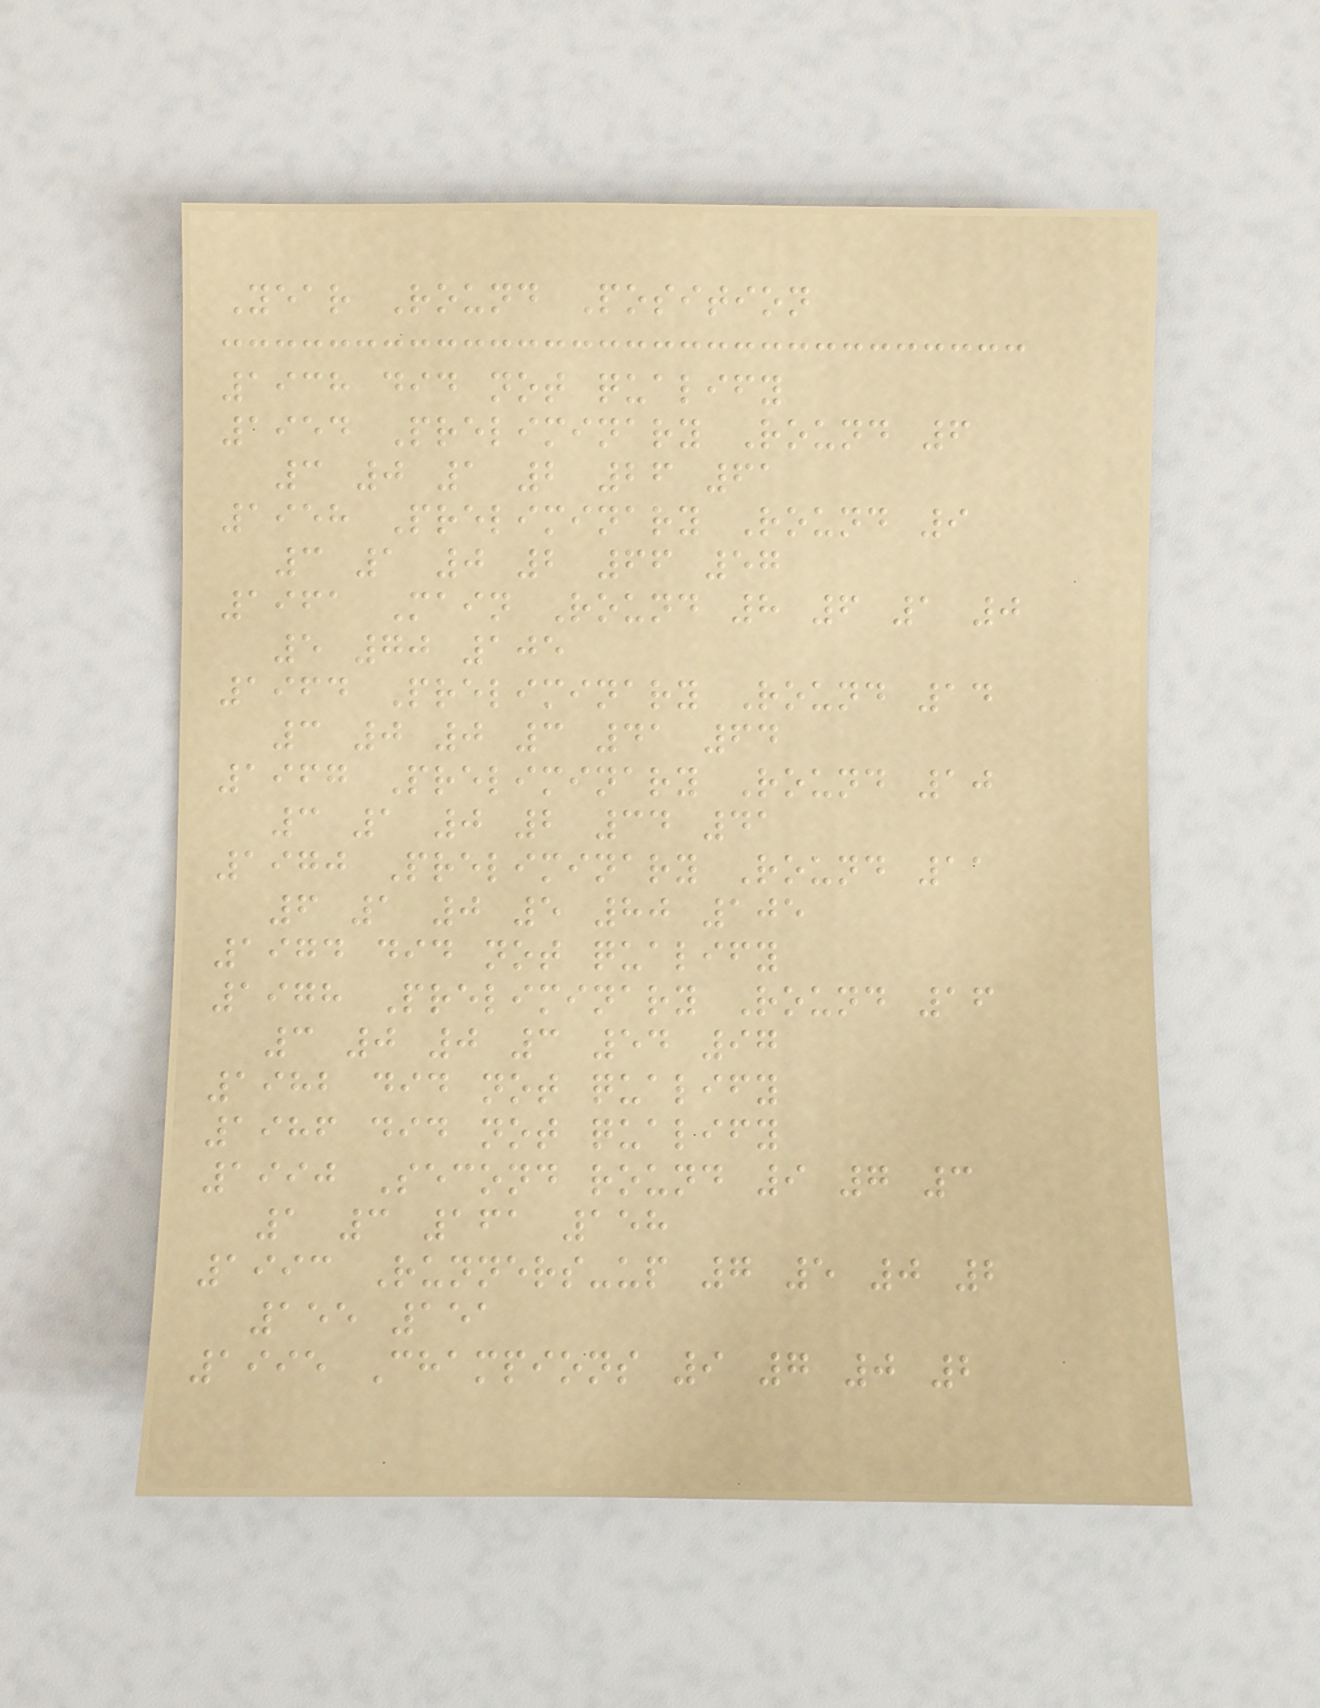Year Round Position
1938 did not qualify
1954 Preliminary Round 6
3 0 1 2 26 61
1958 Preliminary Round 9
3 1 0 2 66 57
1961 Main Round 8 6 1 0
5 70 105
1964 Preliminary Round 14
3 0 0 3 41 64
1967 Preliminary Round 10
3 1 0 2 34 41
1970 Preliminary Round 11
6 1 0 5 80 105
1974 did not qualify
1978 Preliminary Round 16
3 0 0 3 54 97
1982 did not qualify
1986 did not qualify
1990 Second round 9 7 3
1 3 161 158
1993 Runners-up 7 5 0 2
155 151
1995 Champions 9 7 0 2
